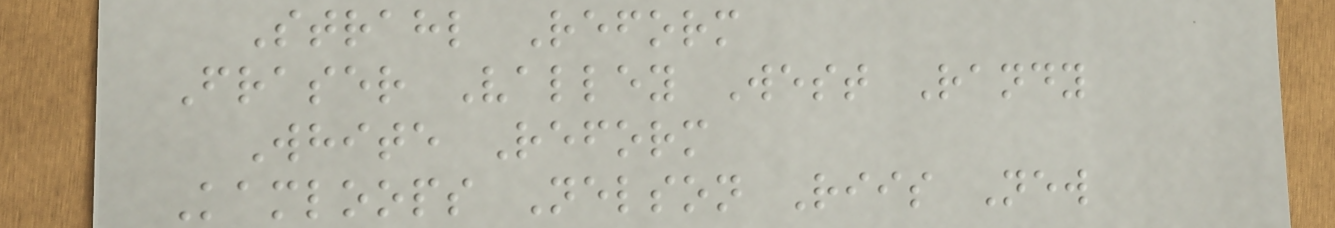Strahl Reform
Fraser Valley West Randy
White Reform
Kamloops Nelson Riis New
